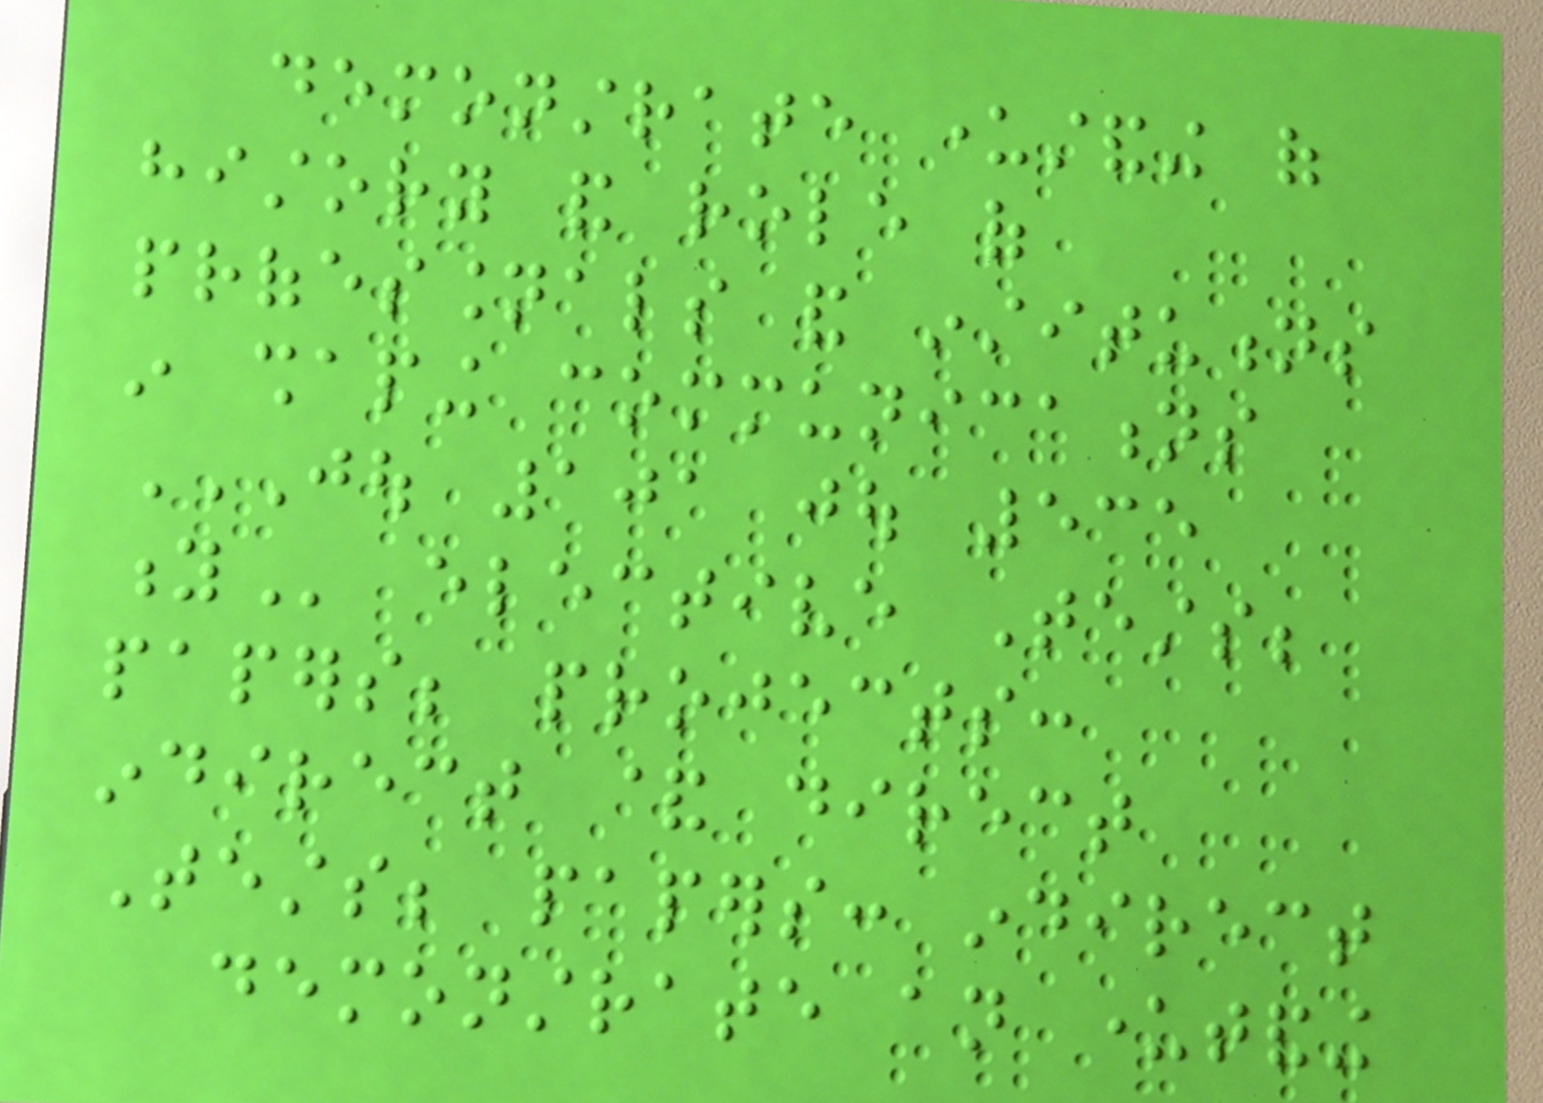demonstrate understanding of
history and role of
professionals and institutions
in shaping communications
JOU 101 JOU 535
Y elective Tests;
papers; projects:
indirect & direct
Tests; papers: indirect
demonstrate an undertanding
